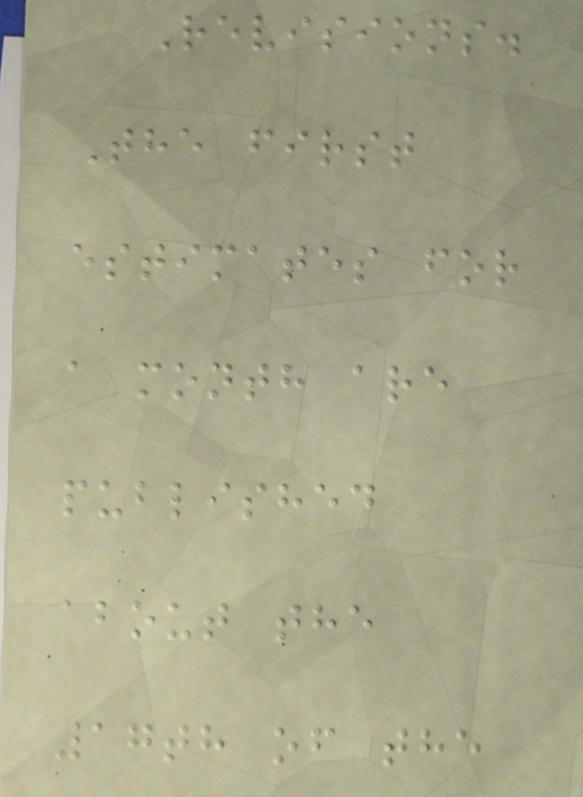Revisions.
The first
estimates for
a month are
published
about the
17th of the
